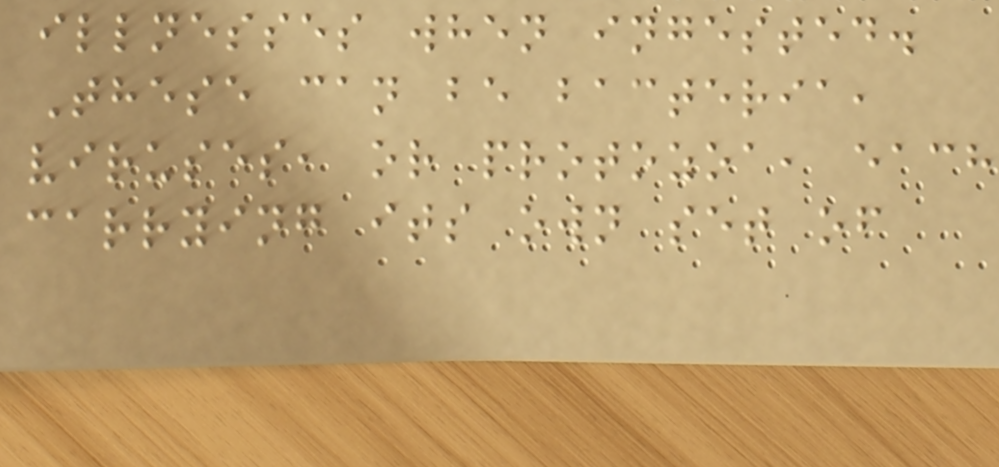illnesses when ingested.
These can be bacteria,
viruses, or protozoa, each
carrying its own set of
